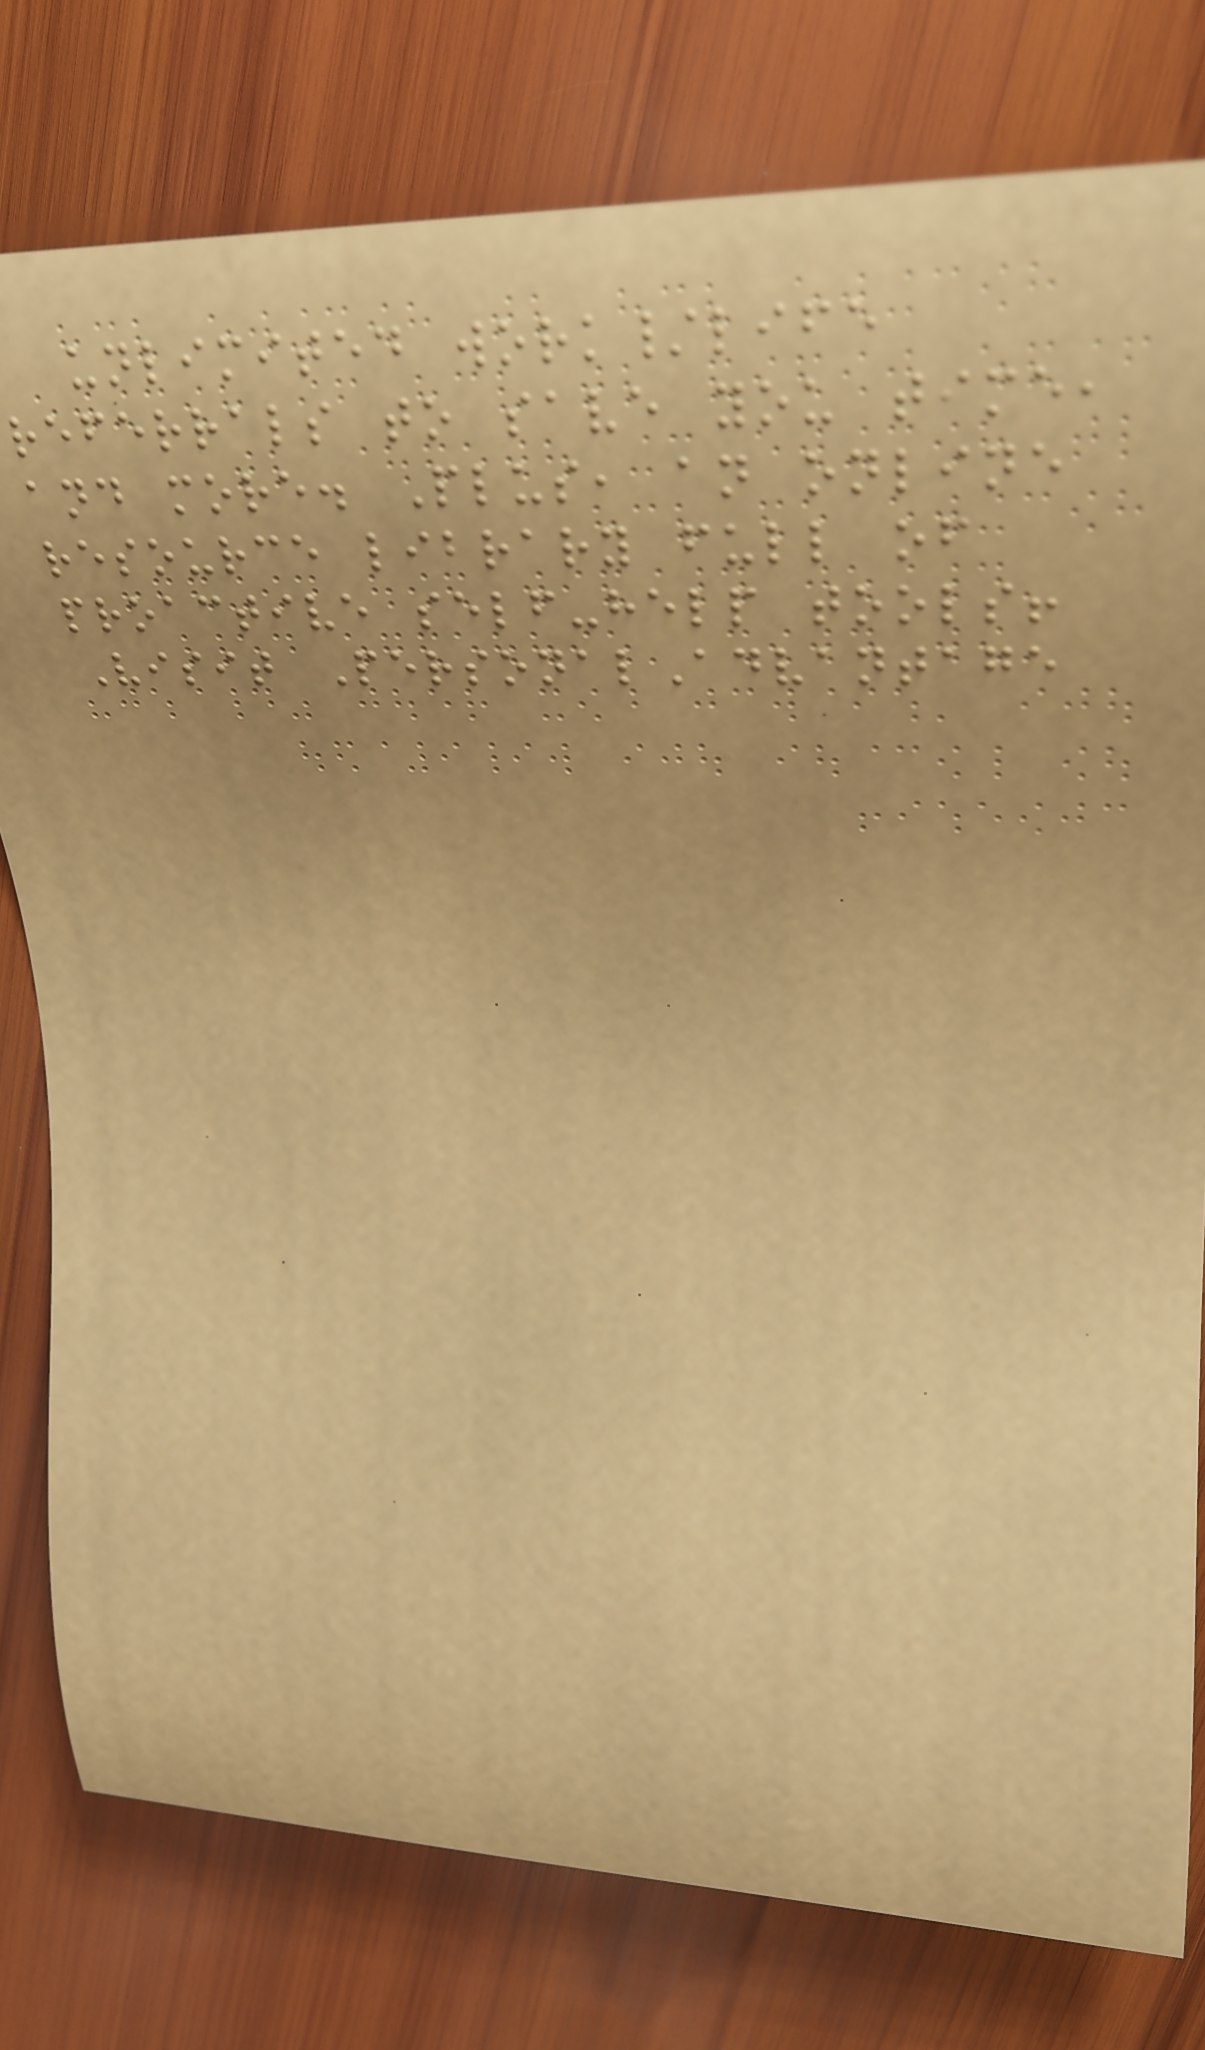unlimited work/life
referrals to save you time,
and more. Plus, an online
resource library full of
proactive self-help tools!
Visit PersonalAdvantage
